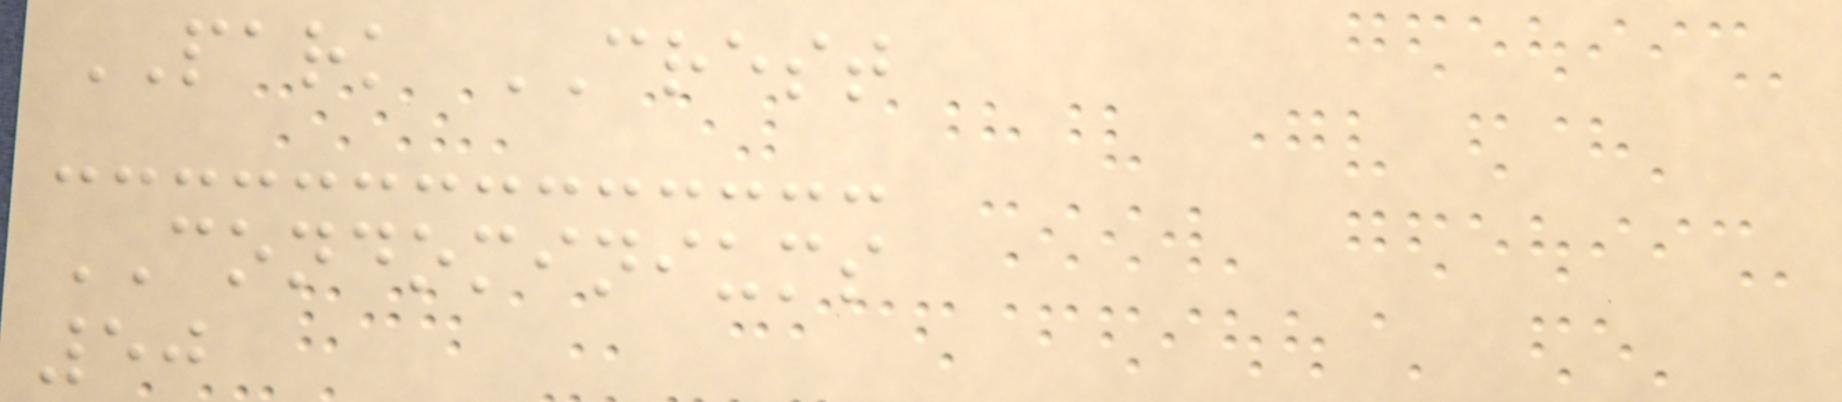PARK CREST
CONDOMINIUMS
50
